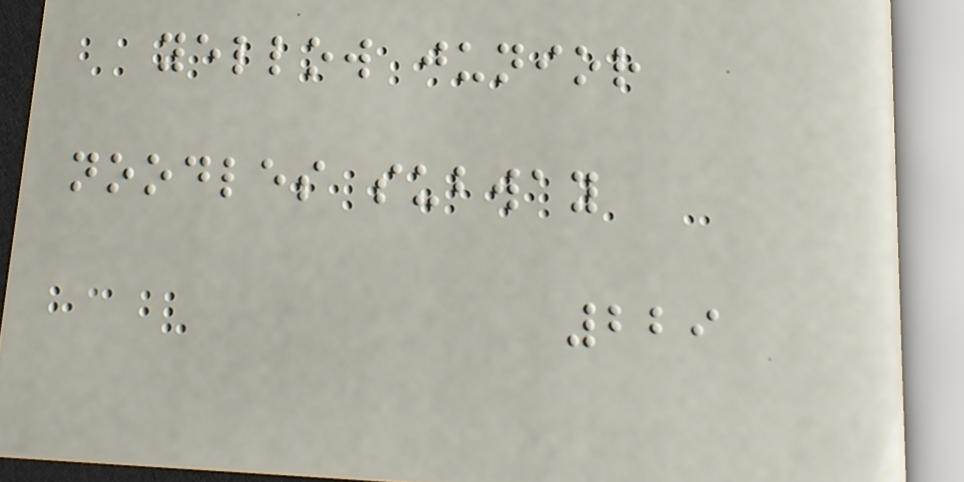yellow junior
noodles subway
229
